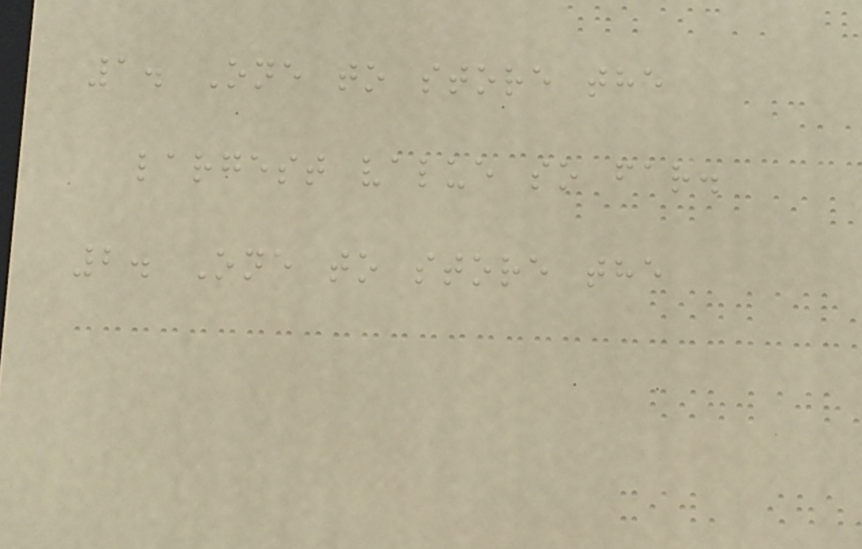1. One to store the
largest value so far.
2. One to store the
